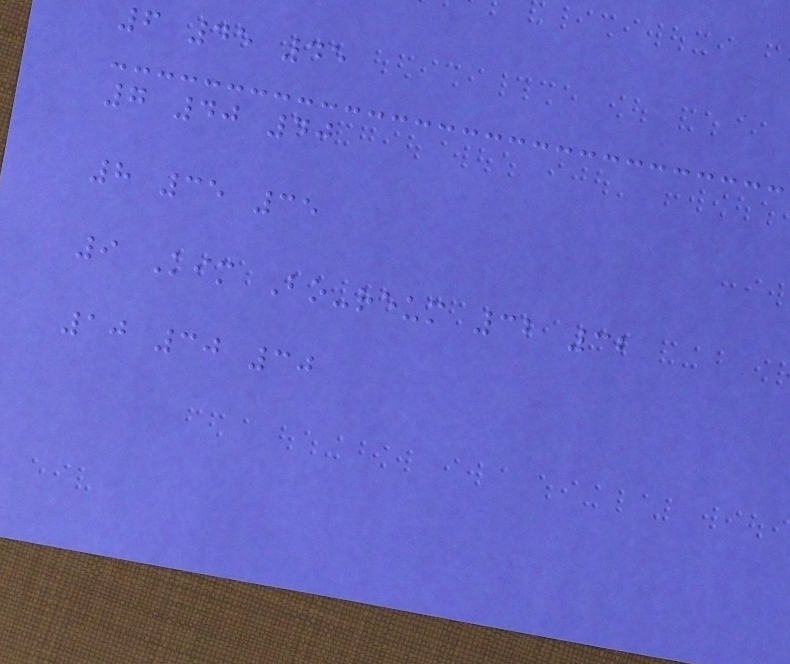6 45 45
7 40 40
8 35 35
9 Kim Bo-reum 32 32
10 30 30
